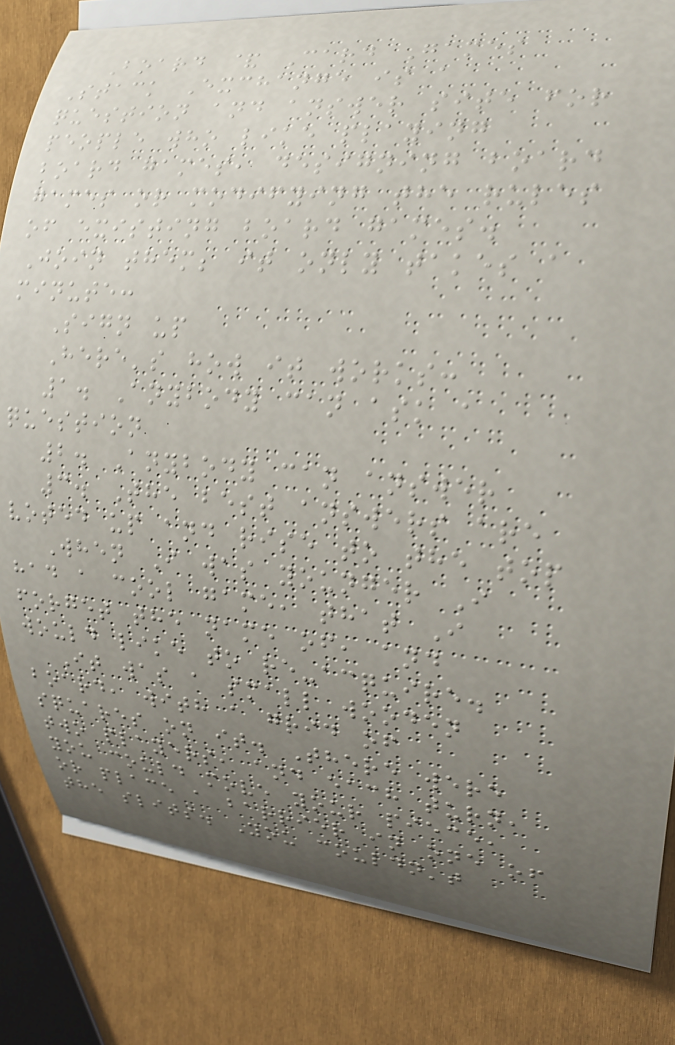Board & Card Games
Stack Exchange is a
question and answer site for
people who like playing
board games, designing board
games or modifying the rules
of existing board games.
Join them; it only takes a
minute:
Sign up
Here's how it works:
1. Anybody can ask a
question
2. Anybody can answer
3. The best answers are
voted up and rise to the top
When I was younger I
had a cool game, that I
forget the name of, and
would like to re-acquire.
It was a small wooden
board, with a grid of
squares on it. There were
two players, and each turn,
you could move your piece,
or place a barrier in one of
the slits. You couldn't
